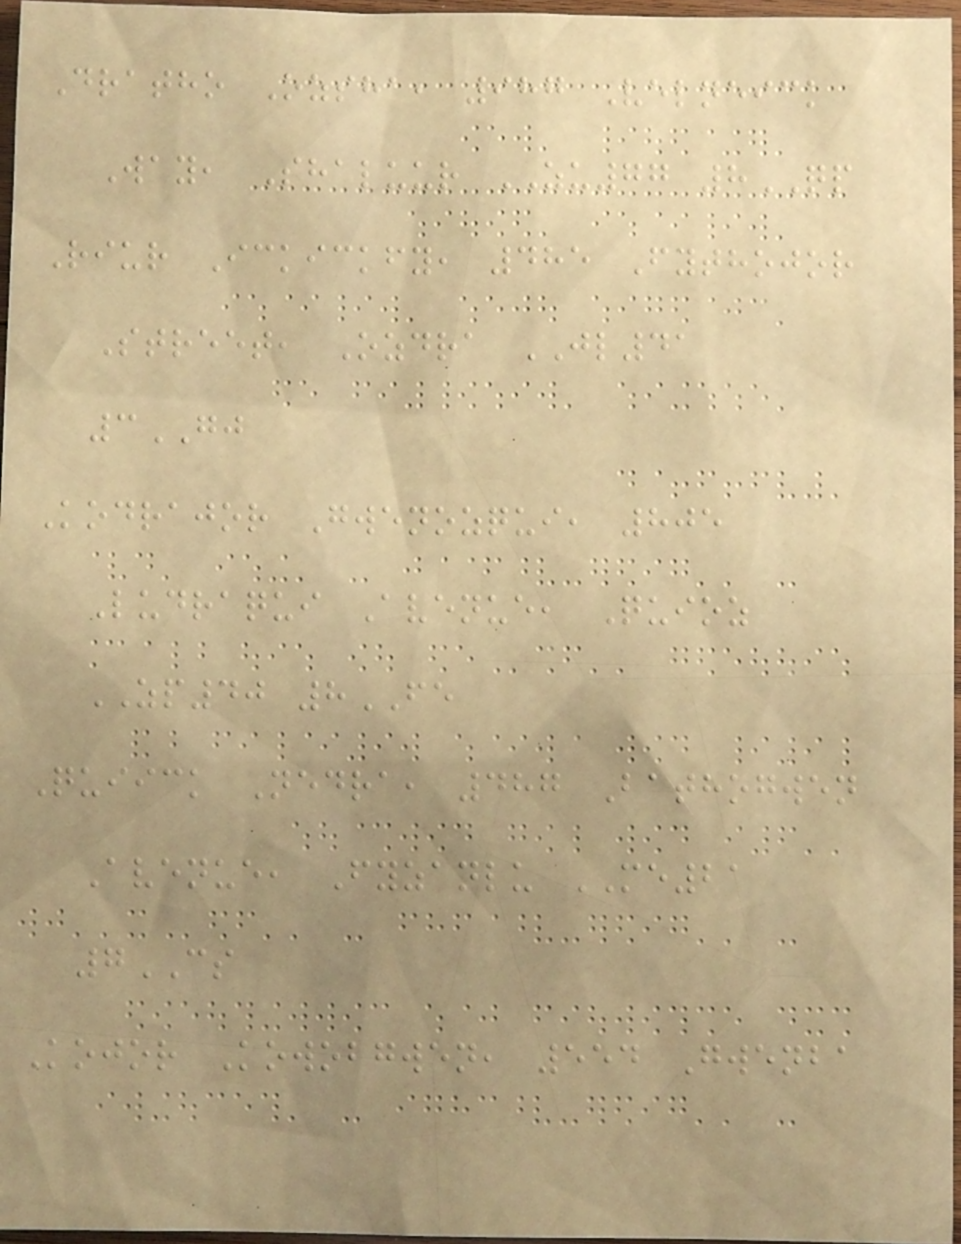Dratho Ozsha, 987 Velneick
Way, Shaluur ZU77 8QP
Riur Ickickfy, 485 Fythojor
Street, Ozdra JL41
3GJ
Kodrajor Gwenozqui, 805
Ludraqui Avenue, Quioz
ZP40 8FE
Quiick Nedra, 487 Bathogwen
Avenue, Fyzanlu ME21
7CS
Kojor Kowobgwen, 554 Gwenba
